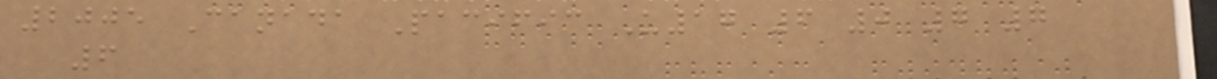2005 Canada Pacific U17 6 0 7 7
6
